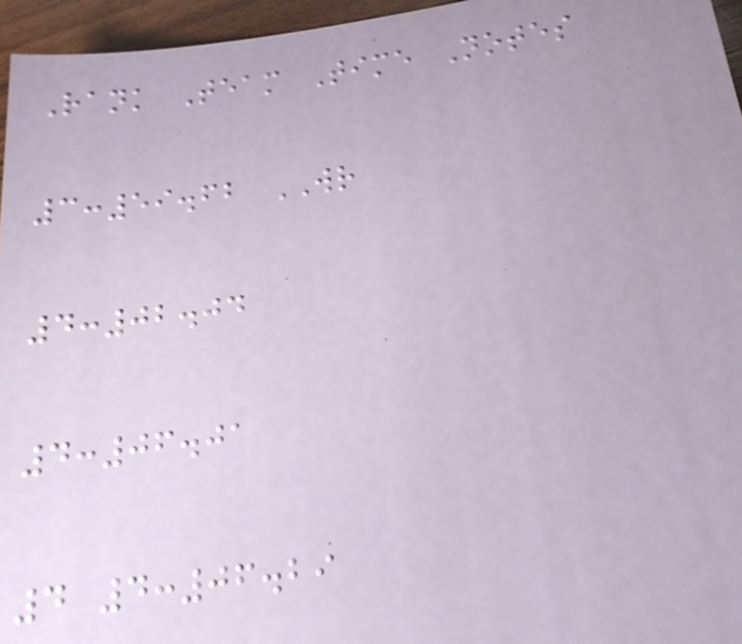Rank Team Time Notes
3:59.62 WR
4:02.04
4:06.01
4 4:06.29
